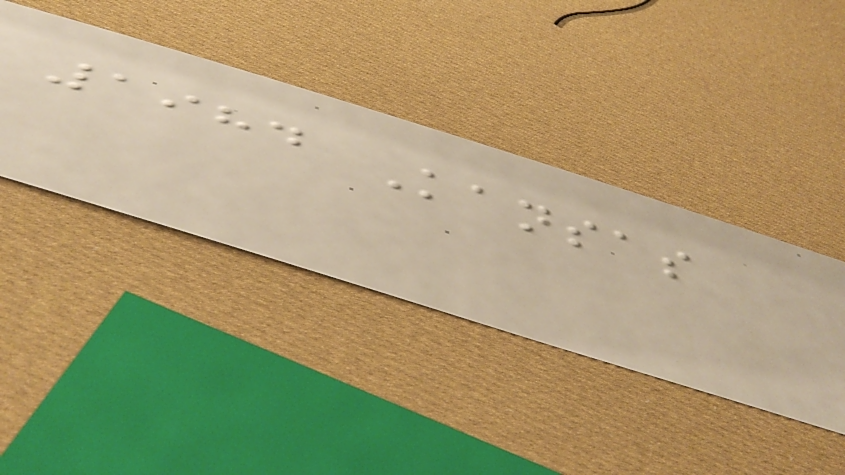1984 Kansas
